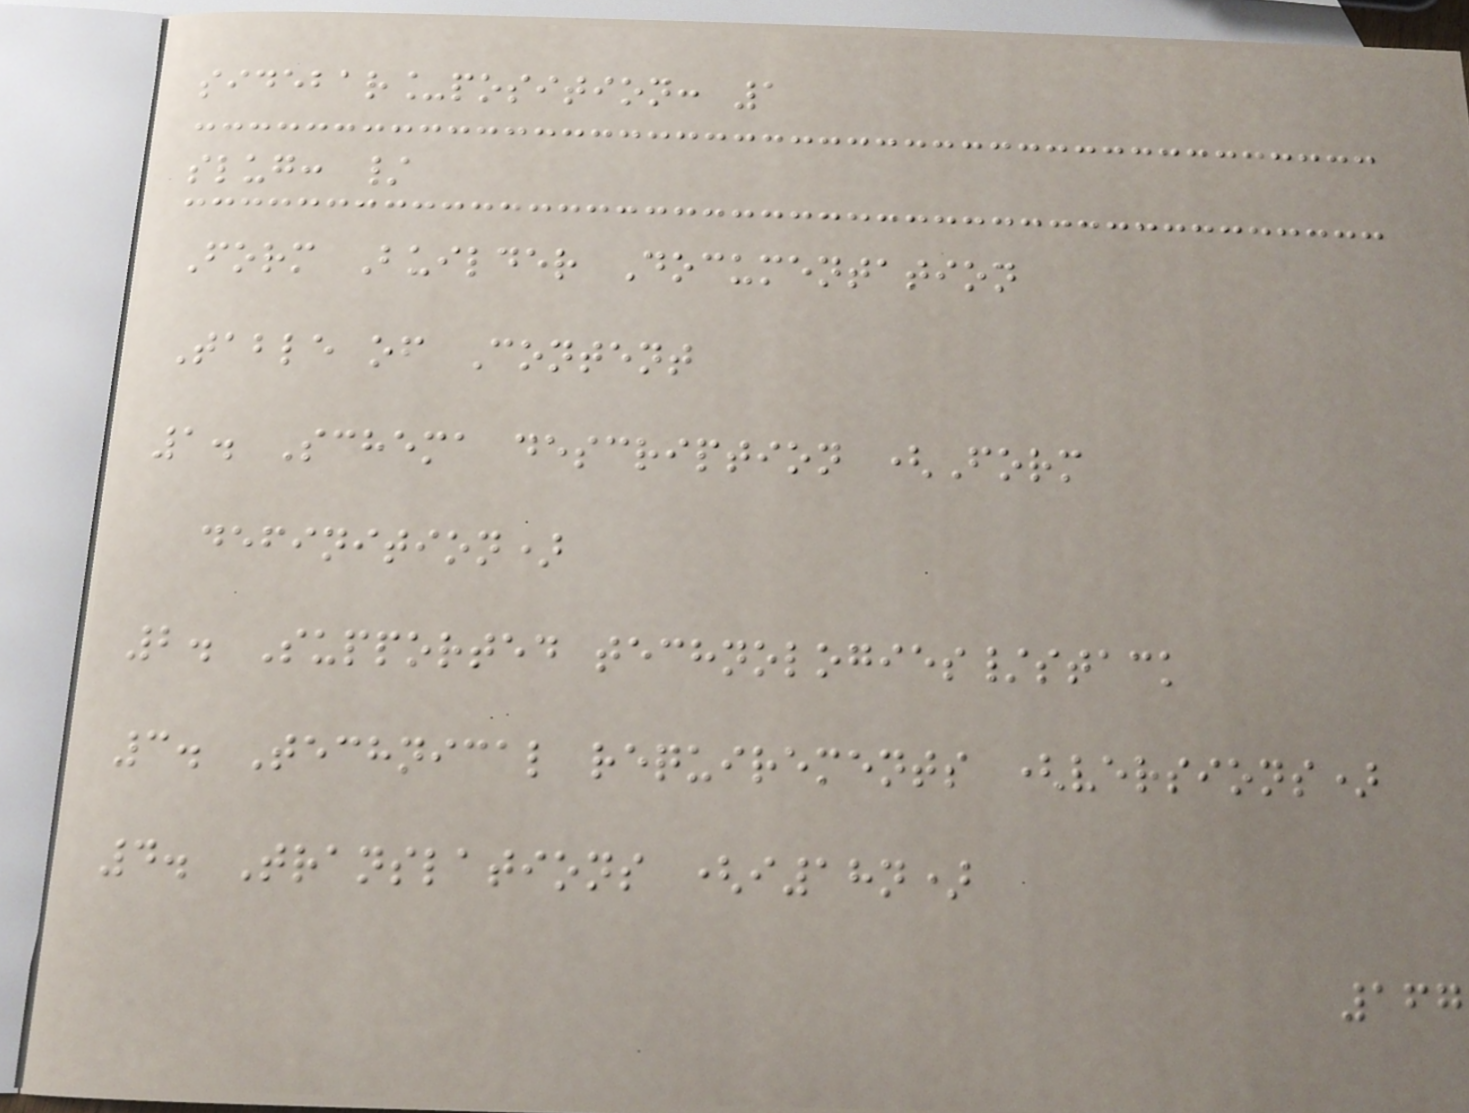sidebar_position: 1
slug: /
Form Builder Documentation
Table of Content
1. Schema description (Form
definition)
2. Supported technologies/stack
3. Technical requirements (versions)
4. Translations (i18n)
167
